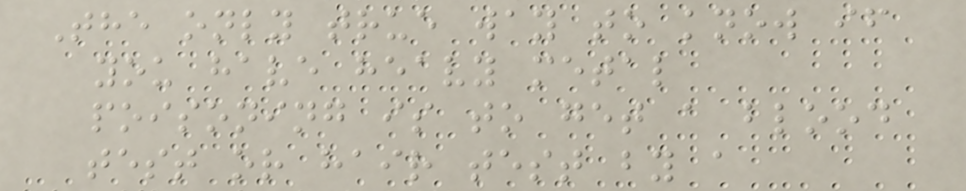The only true way to know if
you have heavy metal
poisoning is to get a blood
test or hair test by a
